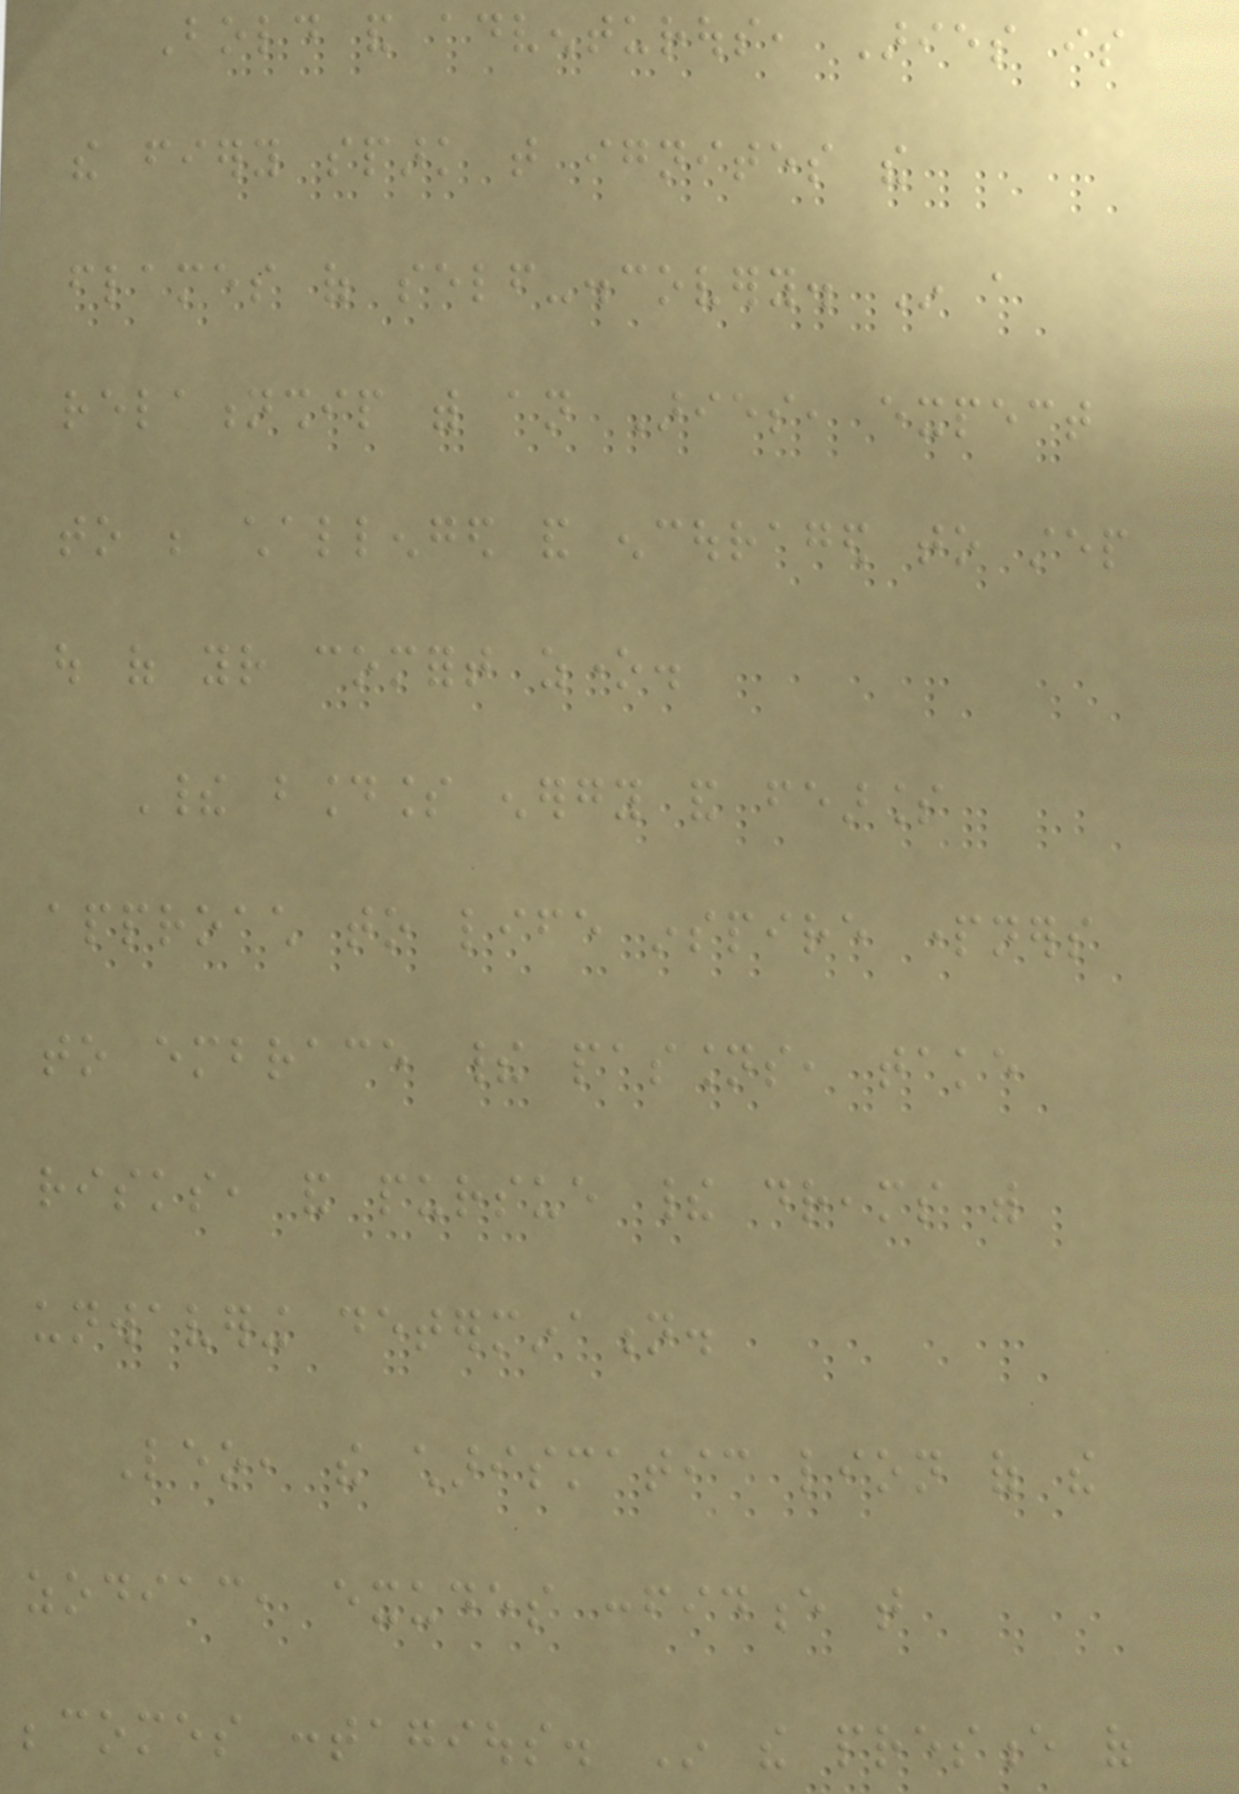Bold and adventurous, Aries is
the fiery spark that ignites the
flames of self-discovery. In a
relationship with an Aries, expect
to be challenged and encouraged to step
out of your comfort zone.
Their boundless energy and fearless
approach to life inspire partners
to embrace their passions, take
risks, and pursue their dreams with
unwavering determination.
Leo, the charismatic lion of the
zodiac, exudes confidence that
becomes contagious. In the presence of
